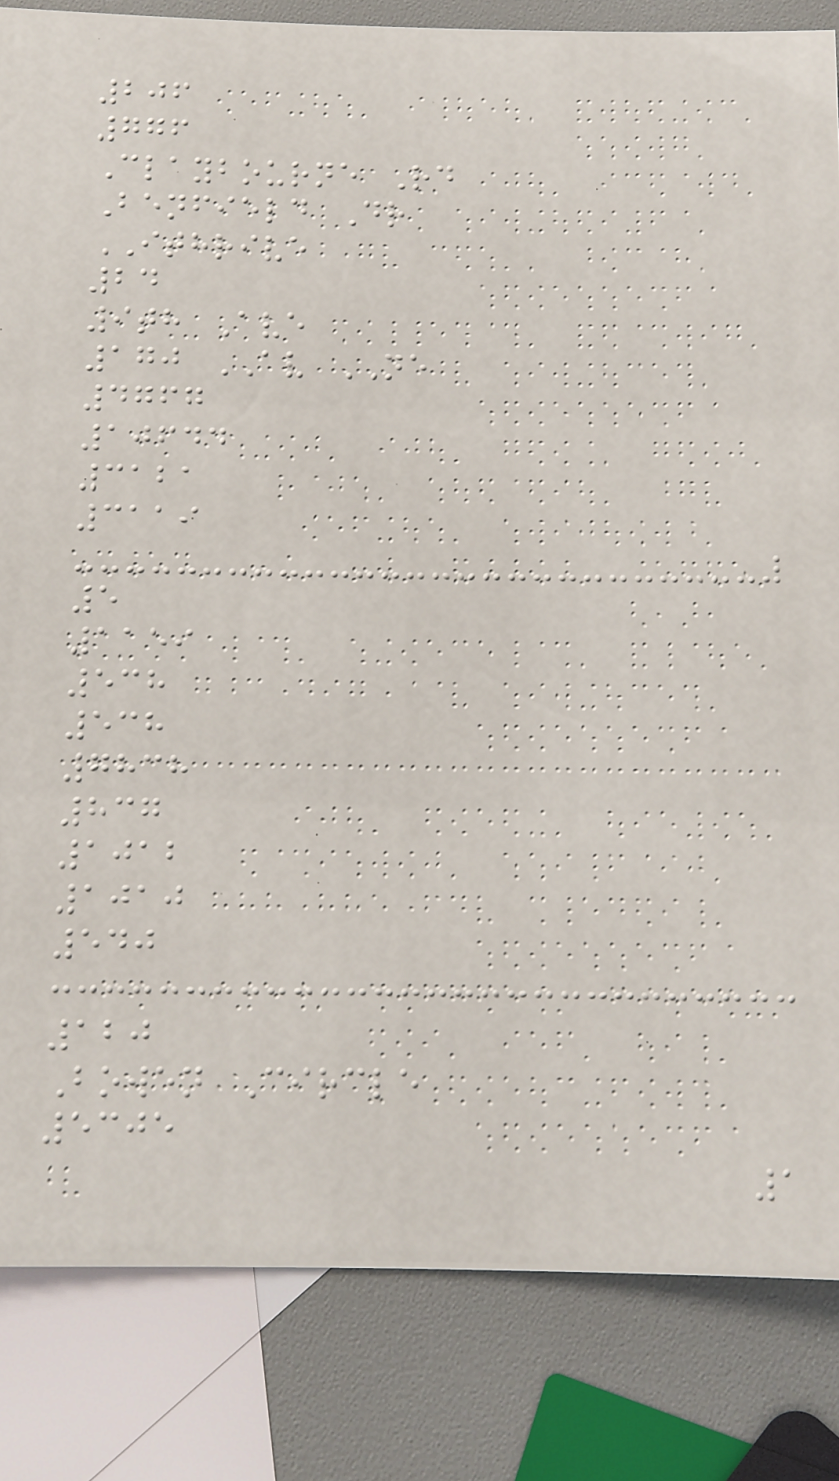206
776
Claybourne Rd
Benfield Dr
ITHRIVE
24
9th Ave
170 AV NE
4767
10644
3121
3119
5
1159
538
538
7838
837
1012
1010
540
120
Bowen Circle
5305
1
